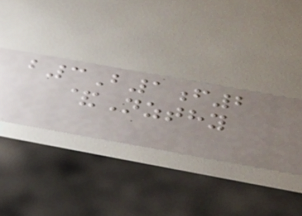b3B1f2
&Nzthy
